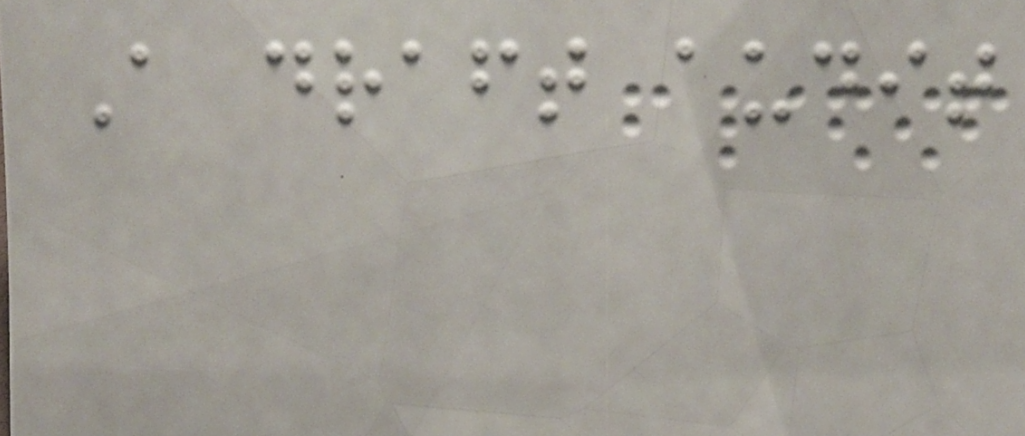A draft audit
